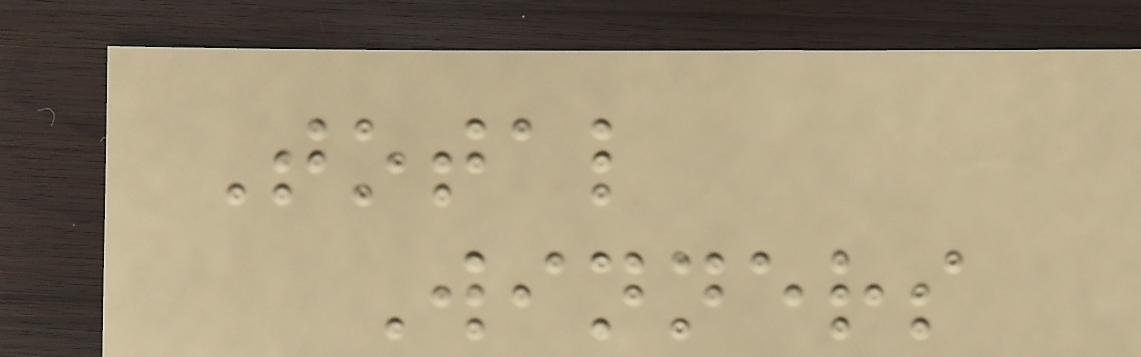Total
Winners
